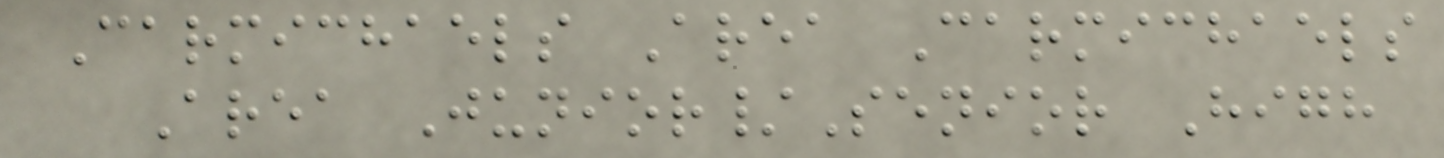Carmichaels Area Carmichaels
Area Junior/Senior High
